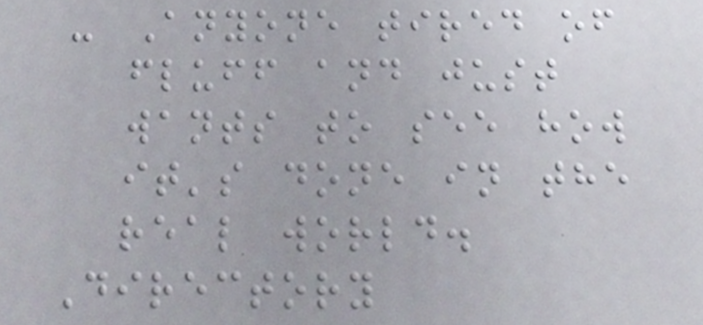- Anyone tired of
fluff and just
wants to see how
it's done in the
real world.
Directory
